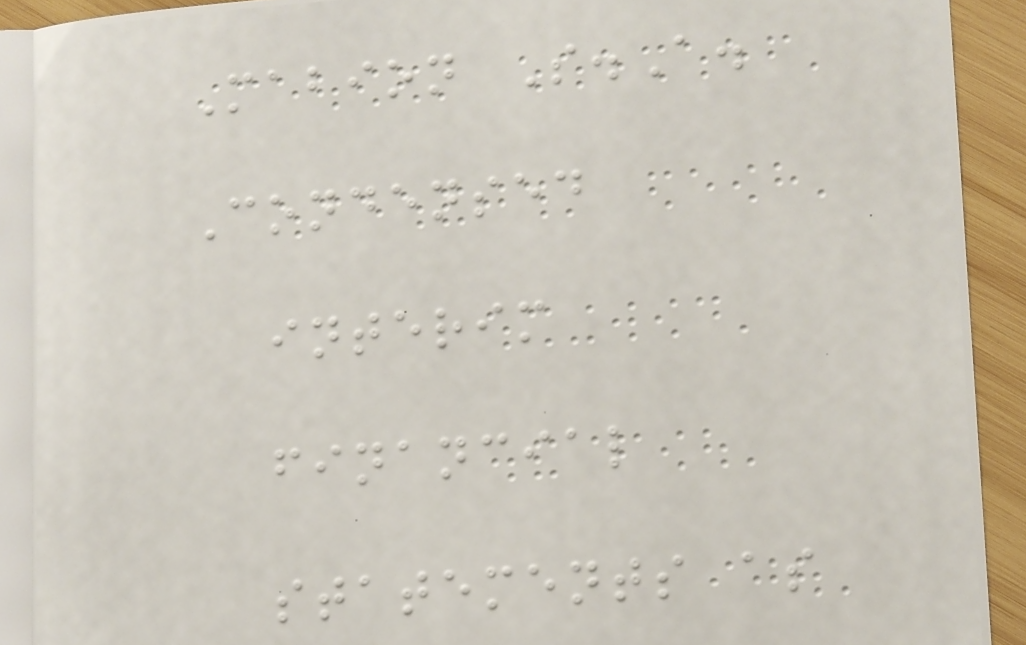Mabion S.A.
Condensed
interim
financial
statements as
